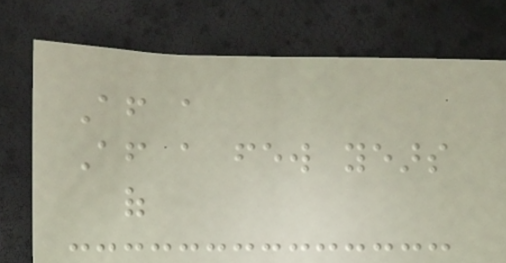After a
After a few years
of
